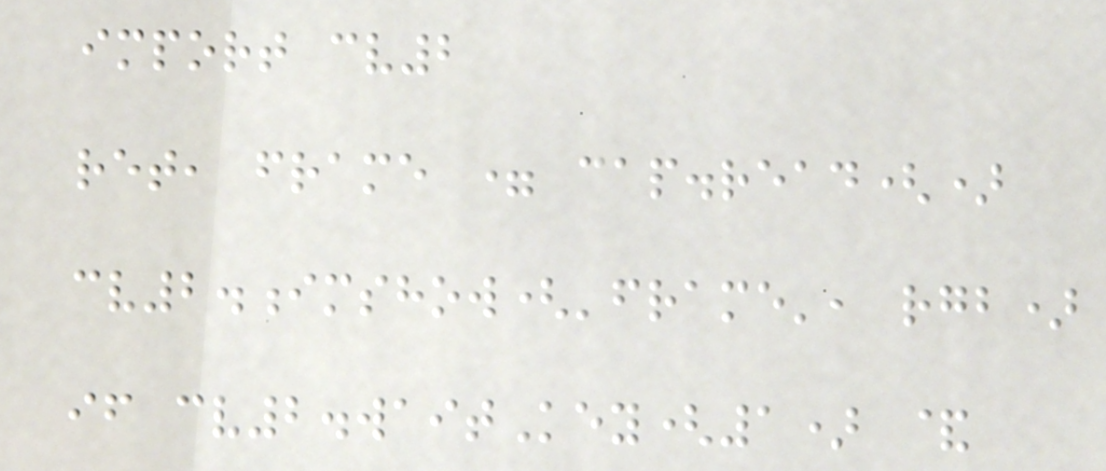import cv2
ret, frame = cap.read()
cv2.imshow('frame', rgb)
if cv2.waitKey(1) &
